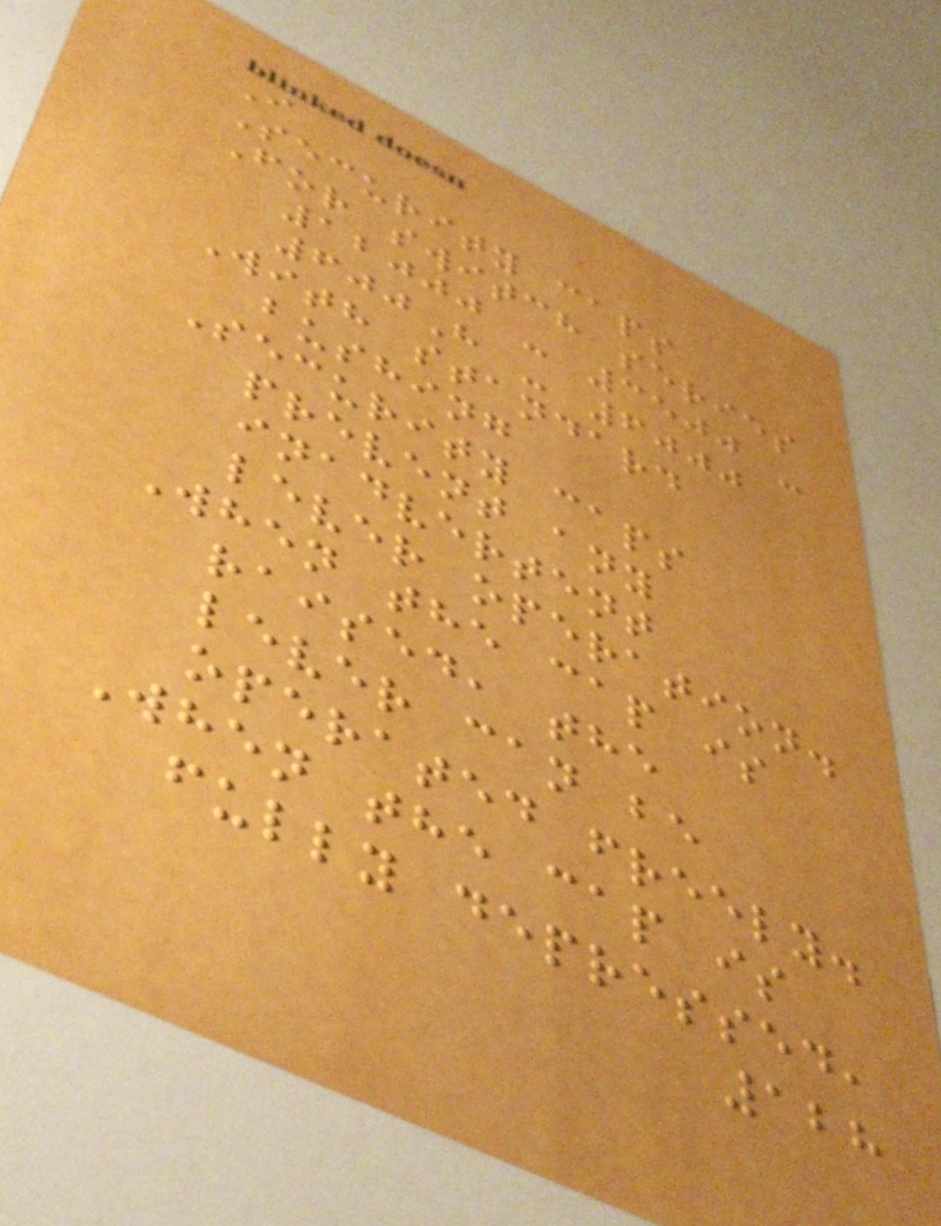I
Security caps
For switch series
12000 - 3500 -
600H - 6000
With standard
bushing
Security caps
prevent any
inadvertent
lever operation.
When the cap is
raised, the
lever can be
operated freely.
When the cap is
fully depressed,
128
